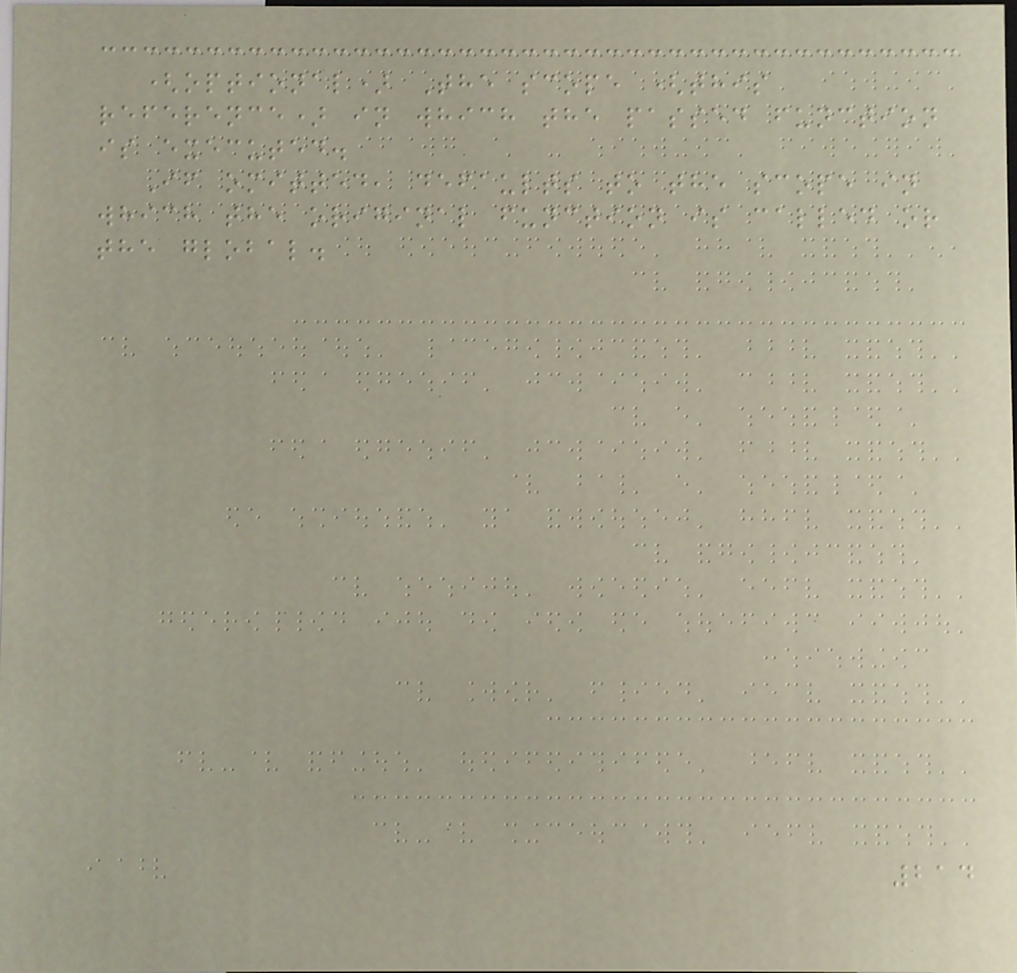(optional) The scope (this
reference) in which the passed function
is executed.
If omitted, defaults to the scope in
which the original function is called or
the global.
214
